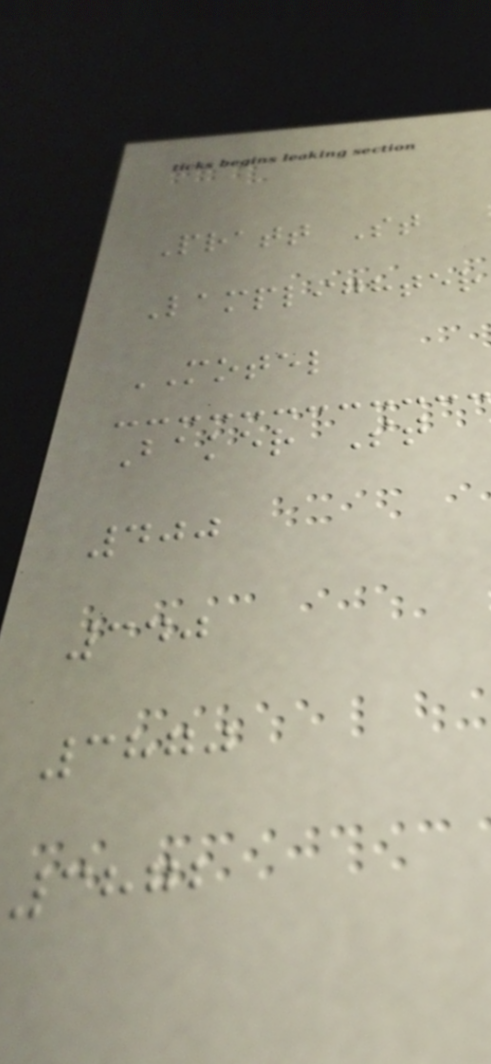Pratt St
Lamplighter
MOTEL
Baker St
400
340
3870
3872
